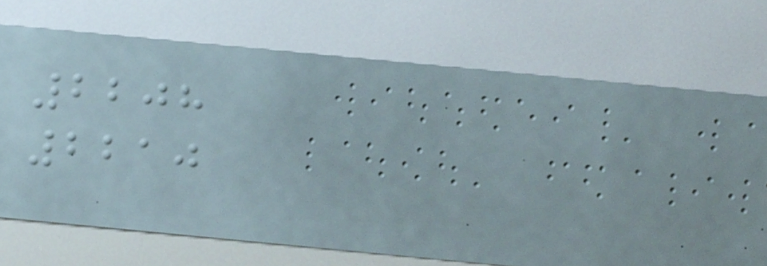2208
2210
